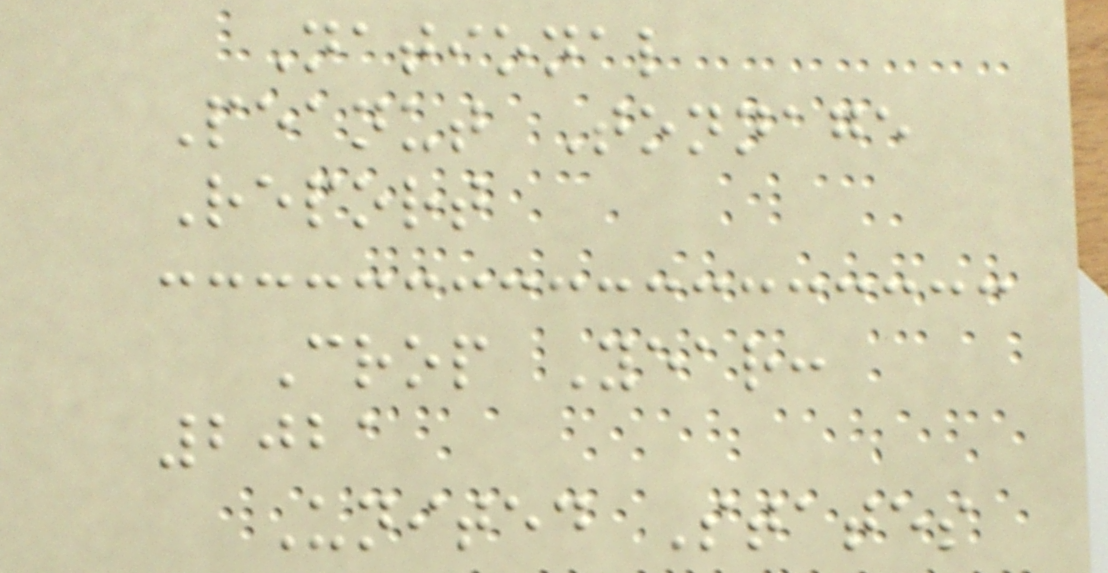National
Peanut Tonnage
Report
Crop Year:
2021
United States
